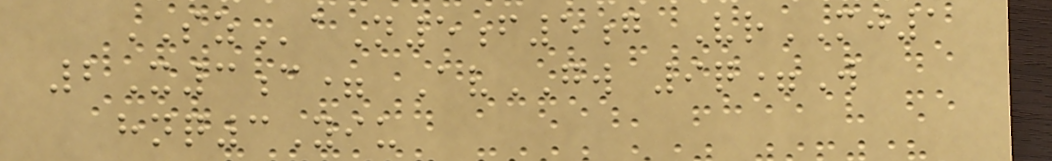SZaN5f5g VrMJ1
2X3c= AvGW 9q=W
hnq3Yiu
